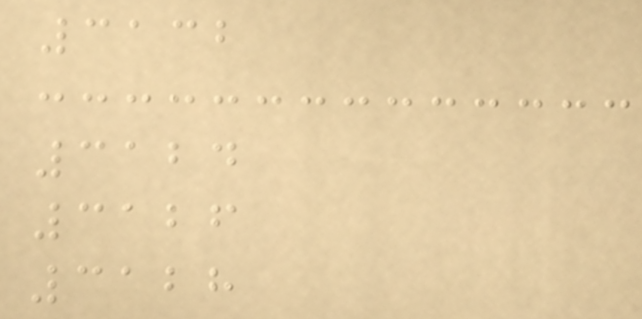3132
3124
3126
3128
